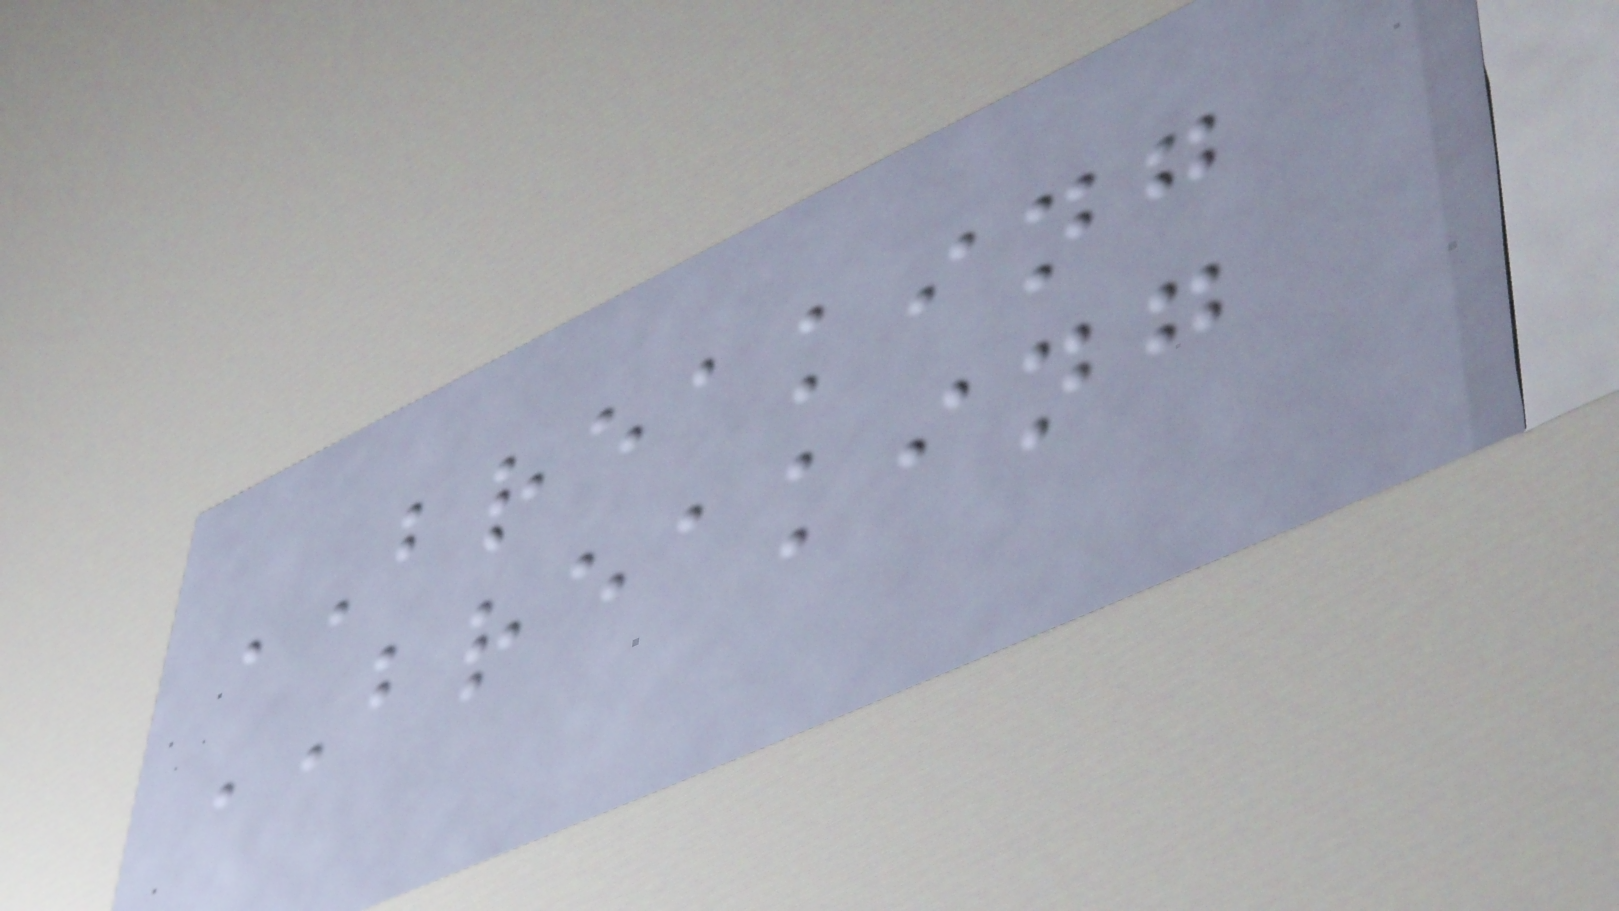BREAKING
BREAKING
